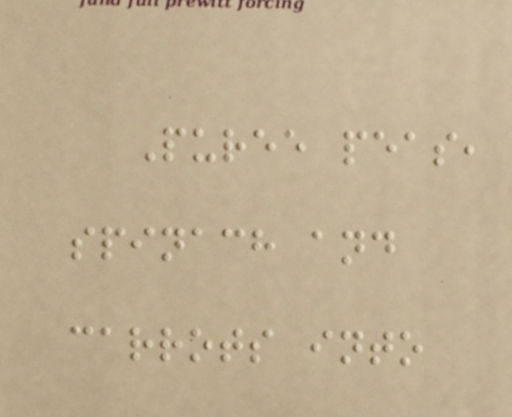Puree peas,
spinach and
carrots into
